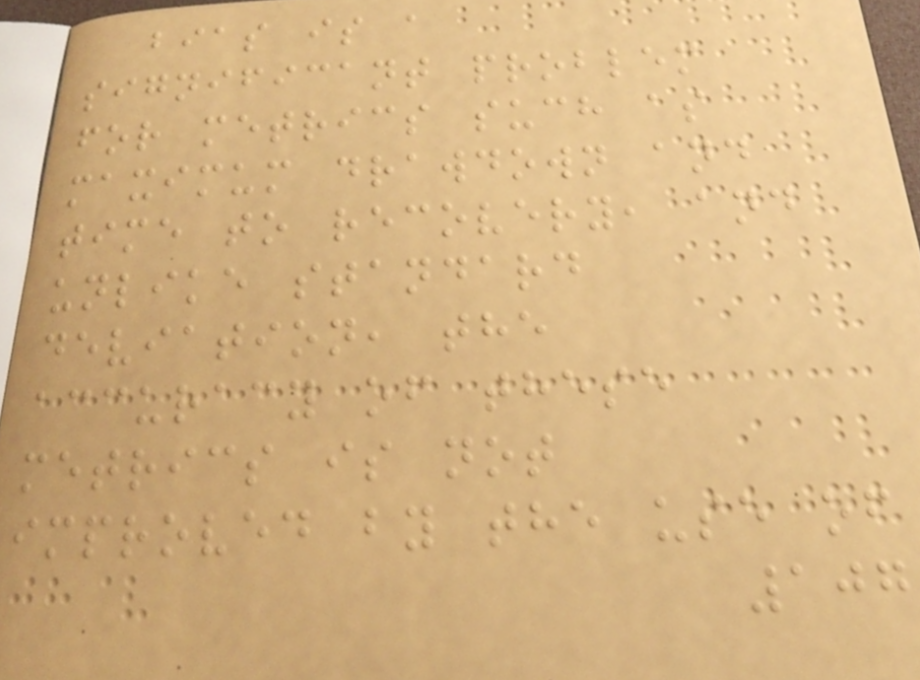bias is a
significant problem
for metrics such as
maximum drawdown and
time to recovery, and
unlike standard
deviation, the
accuracy of these
metrics is not
improved by the use of
107
